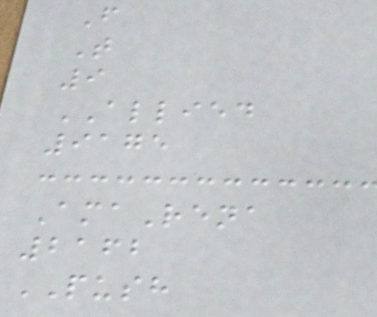F
T
9
ALLIED
9175
AmaRena
2162
PUSH
